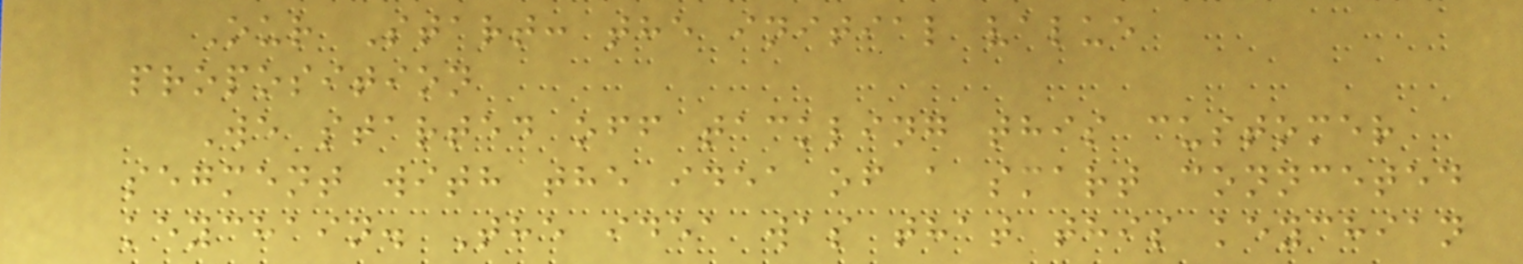Our Start: the initial value
proposition
We started off tackling this customer
segment with the idea of a smart connceted
keychain. The idea was that this keychian
